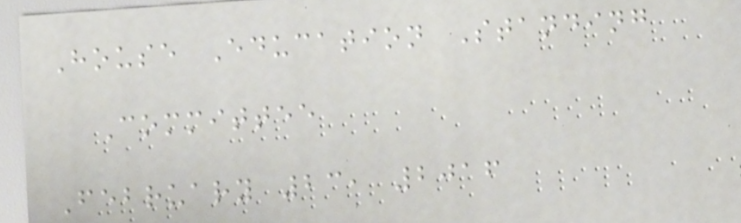House Education Standing
Committee
February 23, 2016
